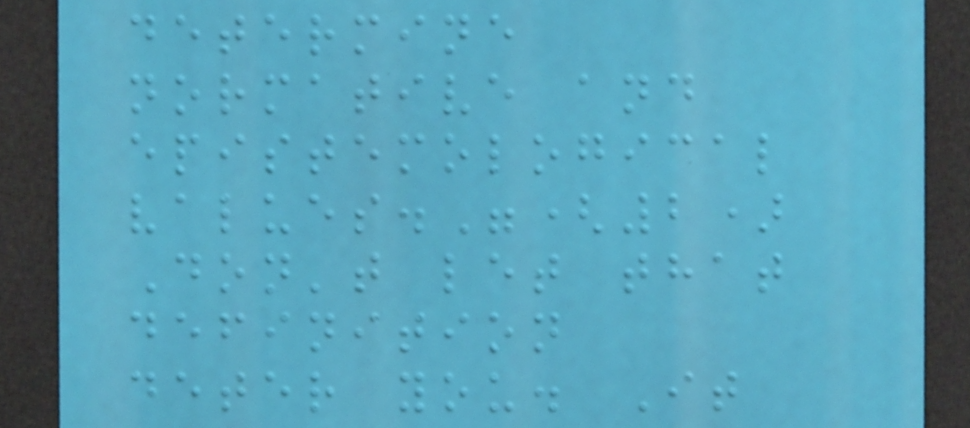determine
normative and
epistemological
values."(2)
Don't let that
definition
deter you. It
